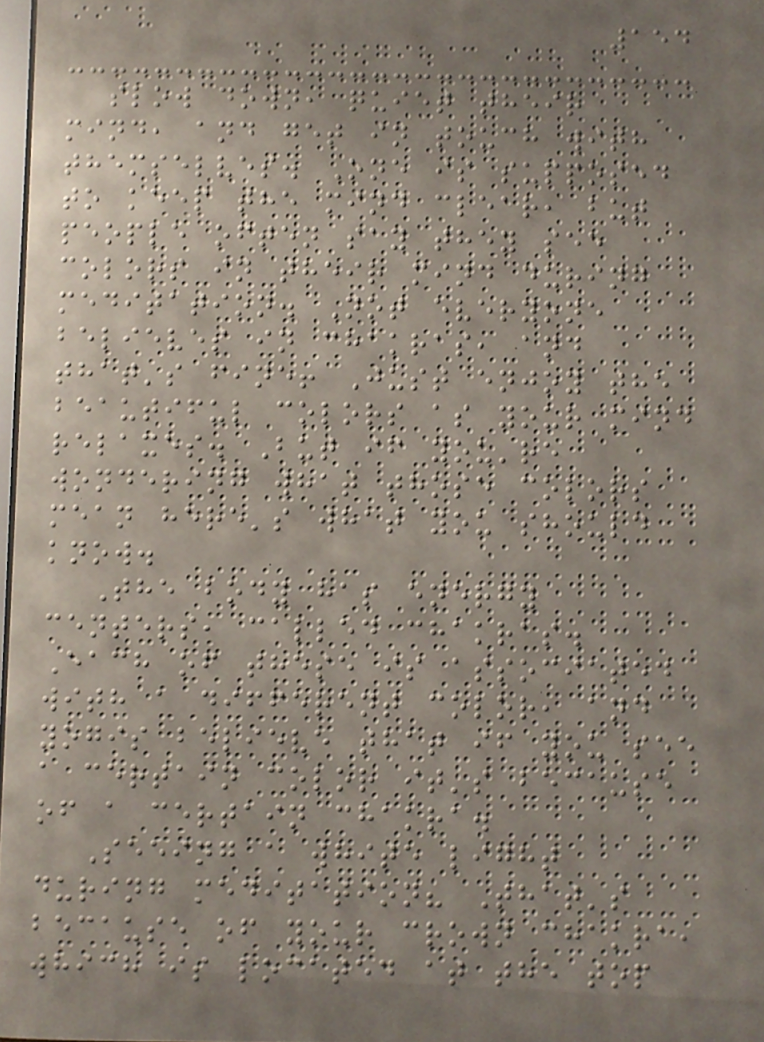154
slow down, quiet their
mind, and get in touch with
themselves. One is supposed
to keep the mind clear, but
people often say they see
colors in their mind during
meditation. Not everyone
believes in chakras, and
that's fine! Just enjoy the
beautiful colors as your mind
relaxes. But if you're
wondering what those colors
mean here's what you should
know.
The body has energy
centers, called chakras.
Each of these is associated
with a different color, and
yogis believe that if you see
a certain color it's because
of a certain chakra.
Seeing a white light
during meditation? That's
because of your crown chakra,
which is located at the top
